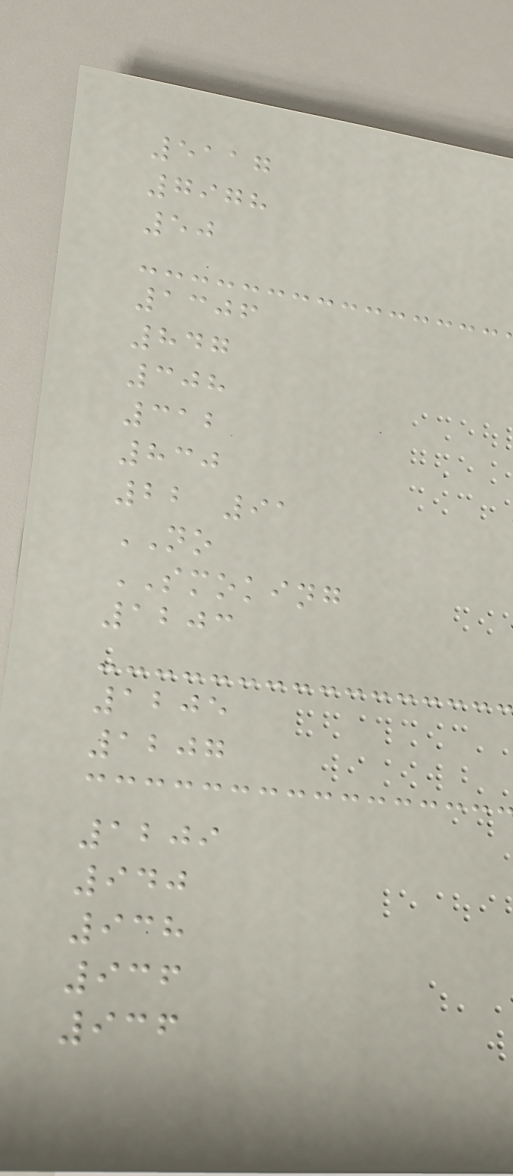5117
7978
50
1306
847
308
312
830
22 91
NO
SMOKING
1203
1205
1207
1209
940
938
936
936
